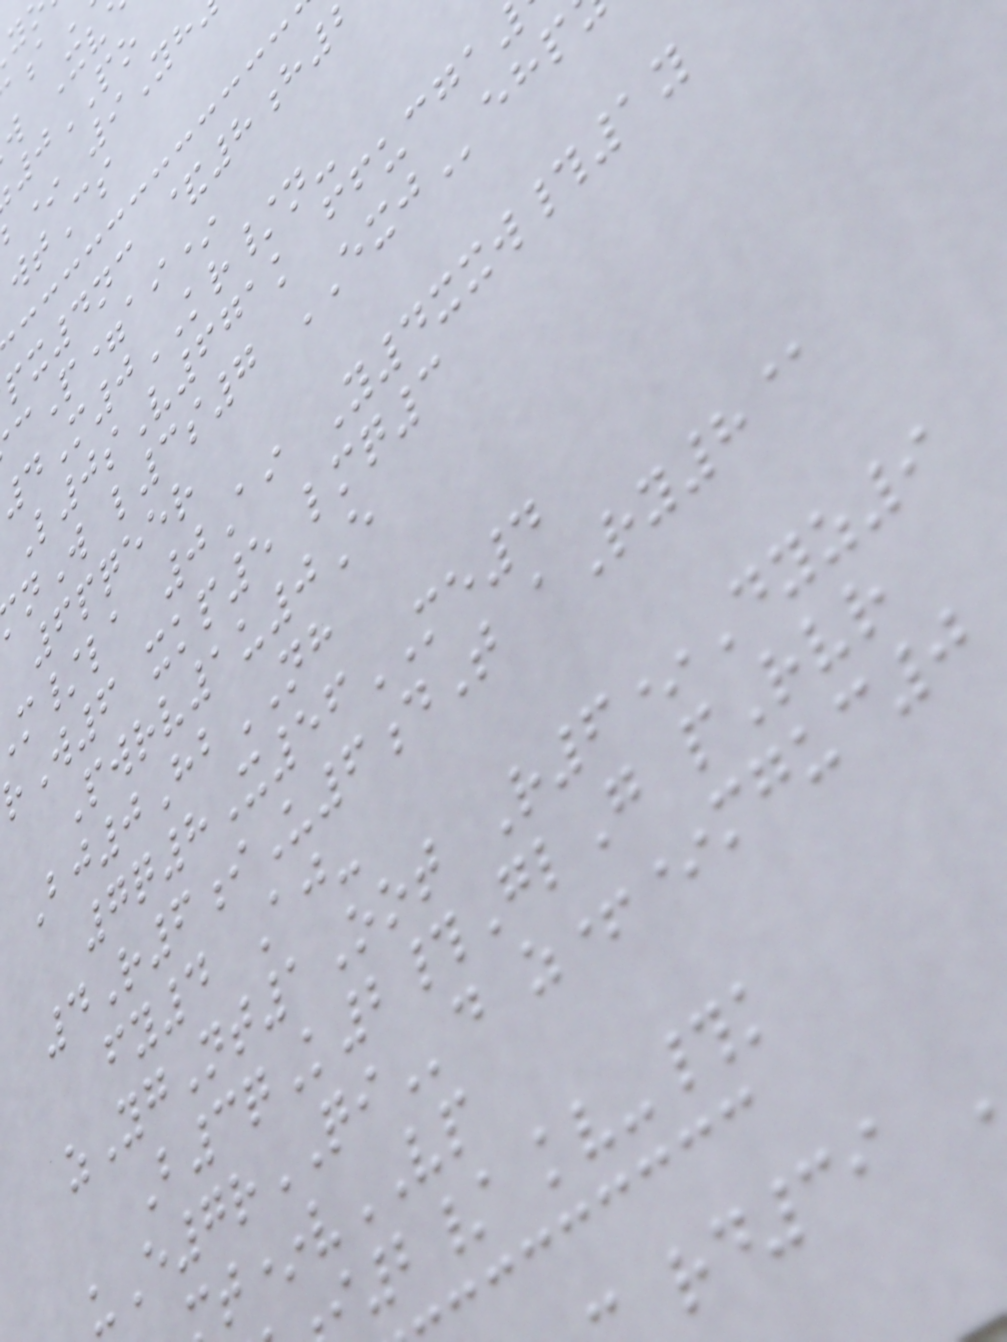0PO
* 9Yh
wtCs
px4nc &8h
cP=ai*
4M0KR/n-
L0sV671k ffucga
nW l3s7 EXJehp
6pqeer
m/la 0Ai Y4xxw#1y
rW6 xkp5 lmq3
Pwrv1u0E
Bj0HbNH
7q8X56ME4
4R6iU6dT aRy8@
fy4 Aj-
zYgNt1Oot R6*Dyz9
B3qK2#GlG pRvr
uE7rQId z+*mguc0
t*vVP
i2/ kv-#k
